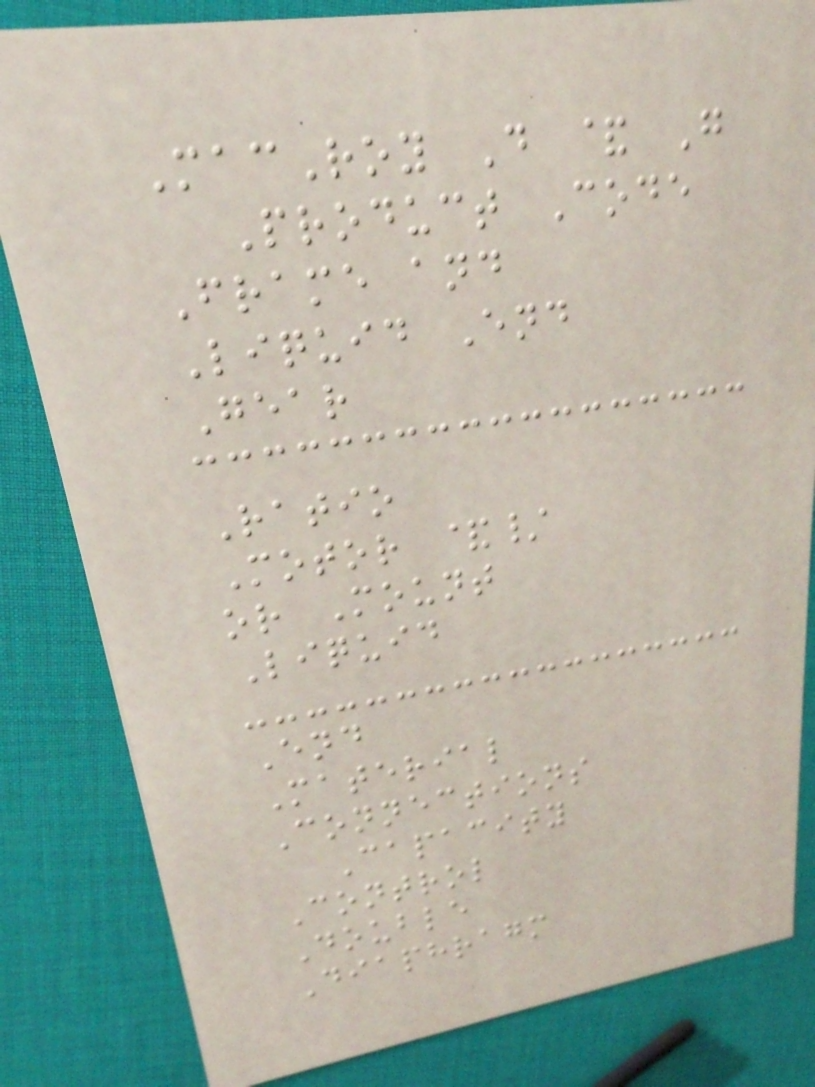MacRoy D & G
Product Code
Frame and
Liquid End
Gear
Ratio
Motor &/
or Mount
Liquid
End
Material
Connections
Capacity
Control
Double
Diaphragm
